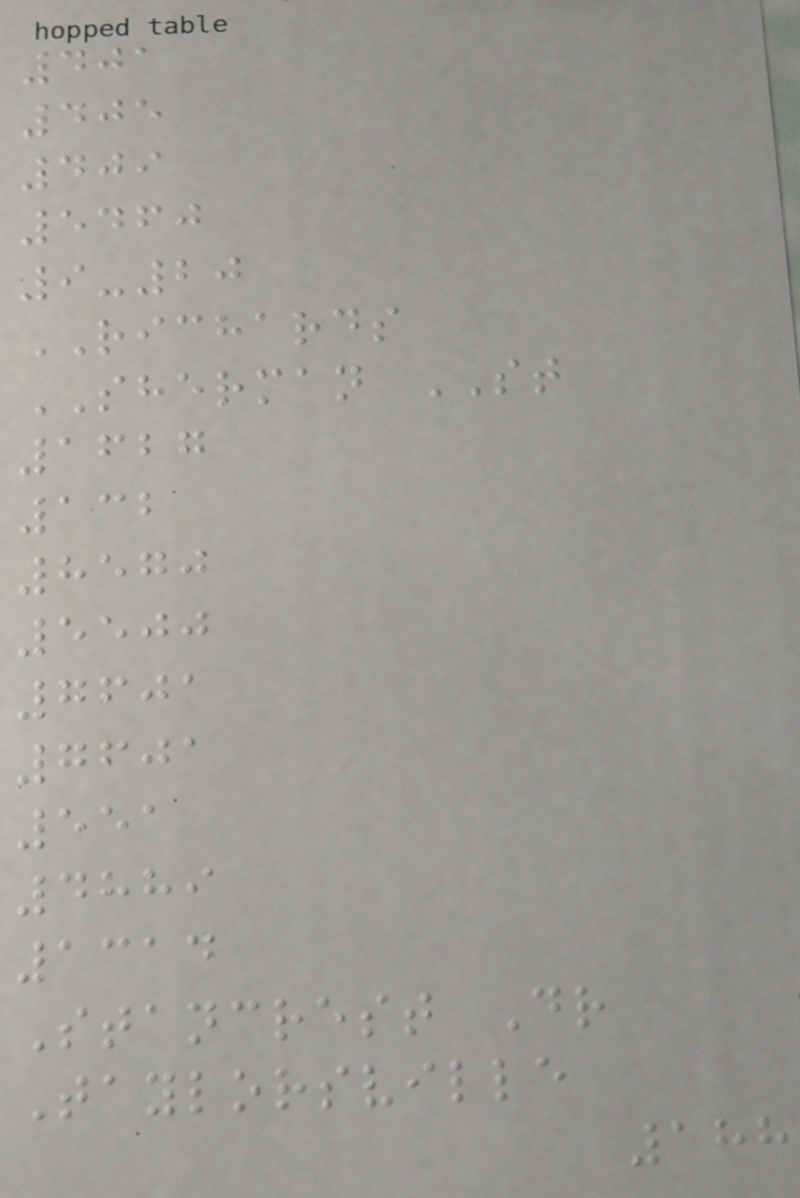401
405
409
5460
9-20
RICHARDS
SHERMAN ST
1627
132
8570
5500
7601
7601
551
4889
1314
Stancrest Dr
Taylorsville
188
